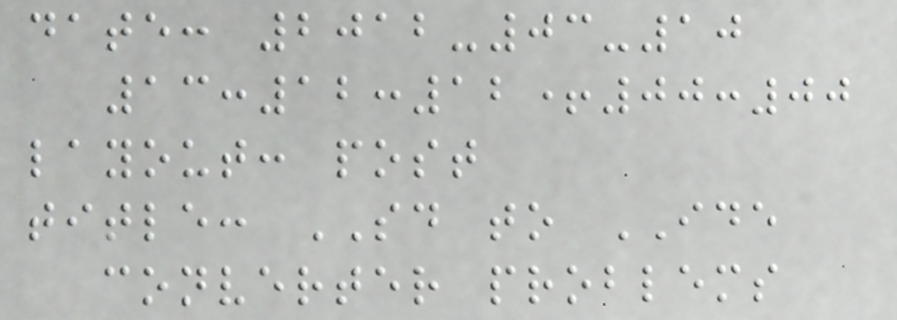date: 2012-03-10
13:12:12+00:00
layout: post
title: SD to IDE
converter problems
